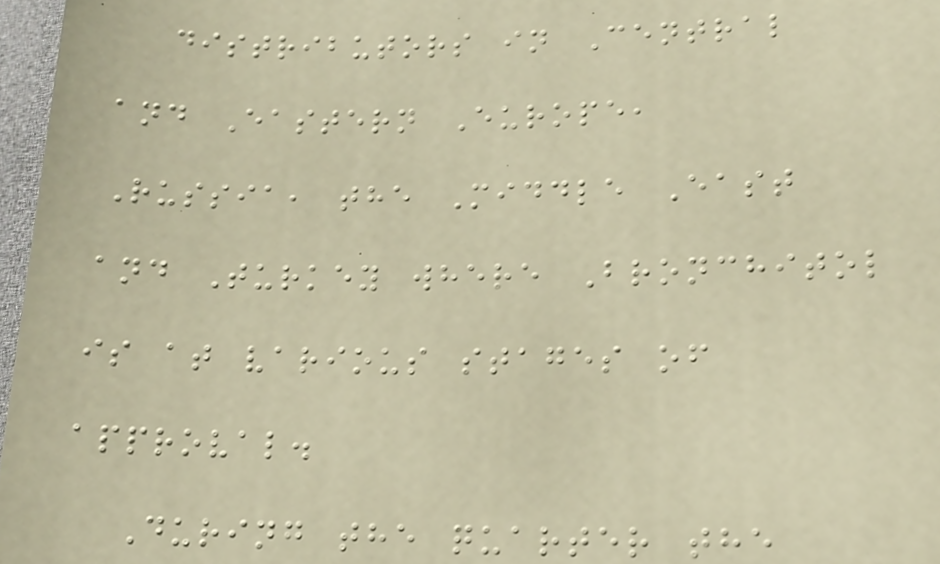distributors in Central
and Eastern Europe,
Russia, the Middle East
and Turkey where Bronchitol
is at various stages of
approval.
During the quarter the
